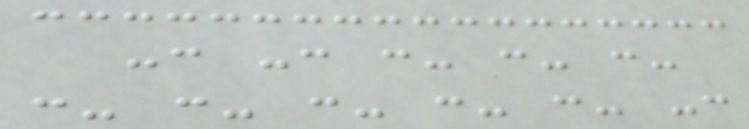-: -: :- :- :-
:- :- :- :- :- -:
